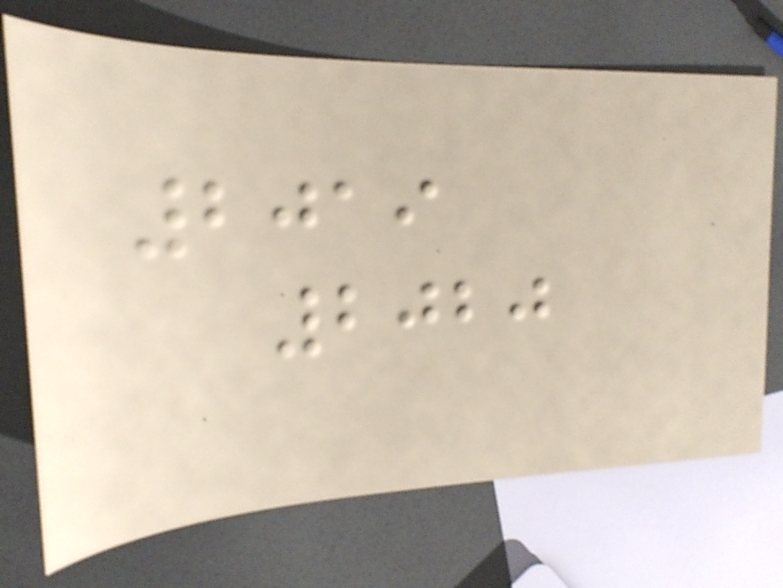2019
2020
